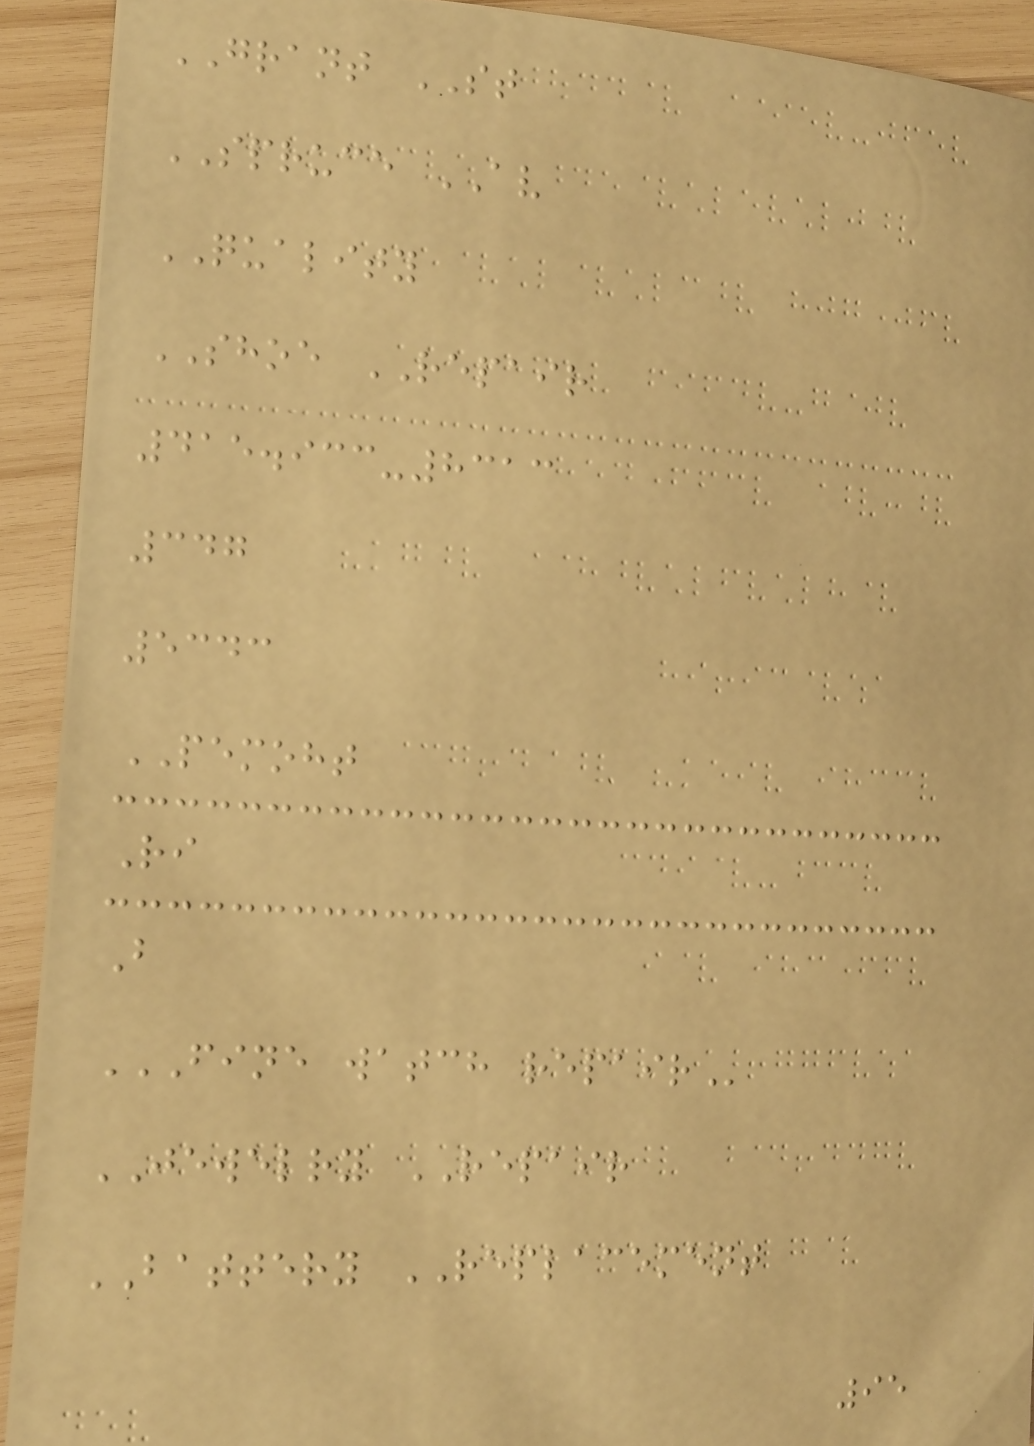GRANT ST
SPRUCE AV
QUALITY
SHOE REPAIR
415.933-8313
347
5343
PEMOHT
Ri
B
FINE WATCH REPAIR
JEWELRY REPAIR
BATTERY REPLACEMENT
95
